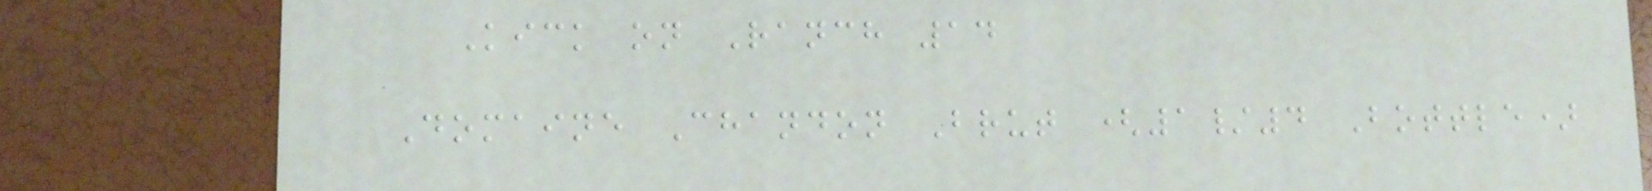Kick on Ranch 14
Domaine Chandon Brut (1/4 Bottle)
